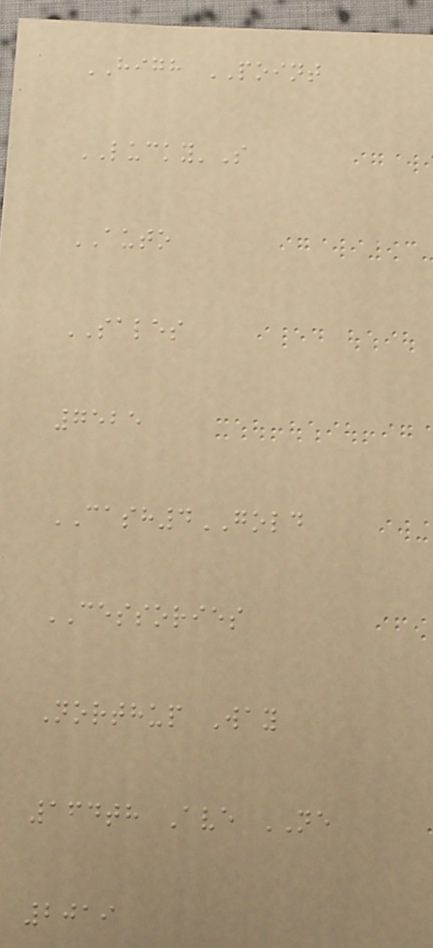HIGH POINT
LUCKY'S
AUTO
SALES
7525
CASH4GOLD
CESSORIES
Northup Way
164th Ave NE
2019
